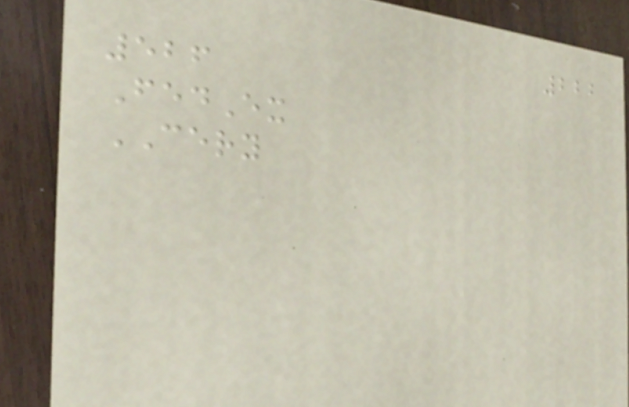222
526
FedEx
CERY
